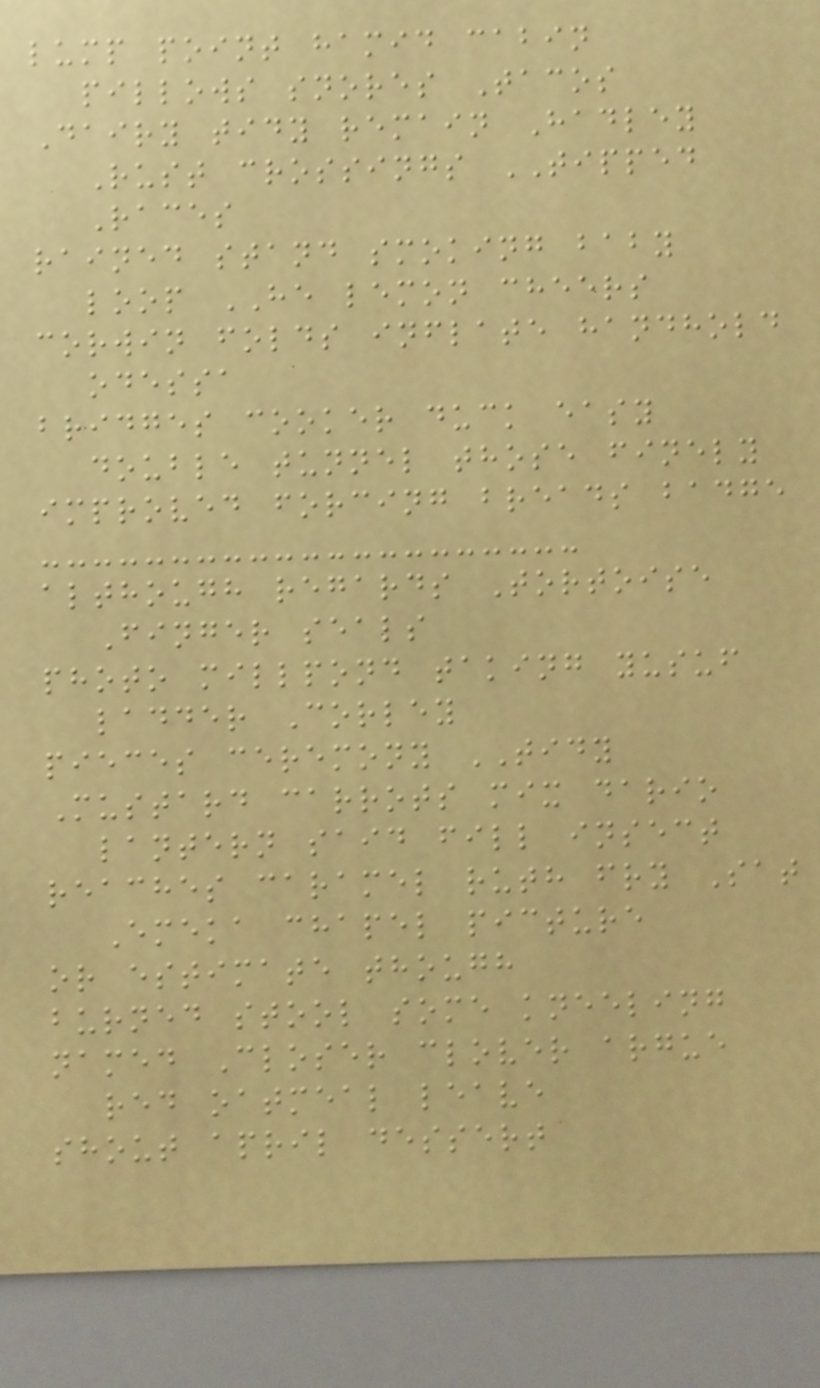lump point hamid cabin
pillows snores Tacos
Dairy tidy remain Hadley
Rust crossings TIPPED
Races
rained stand smoking baby
loop HE lemon cheers
corwin folds inflate handhold
odessa
bridges cooker duck easy
double tunnel those finely
improved forcing breads badge
although regards Tortoise
Finger seals
photo millpond taking yusuf
ladder Corley
pieces ceremony TIDY
Mustard carrots mix dario
lantern said fill insect
reaches caramel ruth fry Sat
Emeka chapel picture
or estimate though
burned stool some kneeling
named Closer clover argue
red oatmeal leave
shout april dessert
